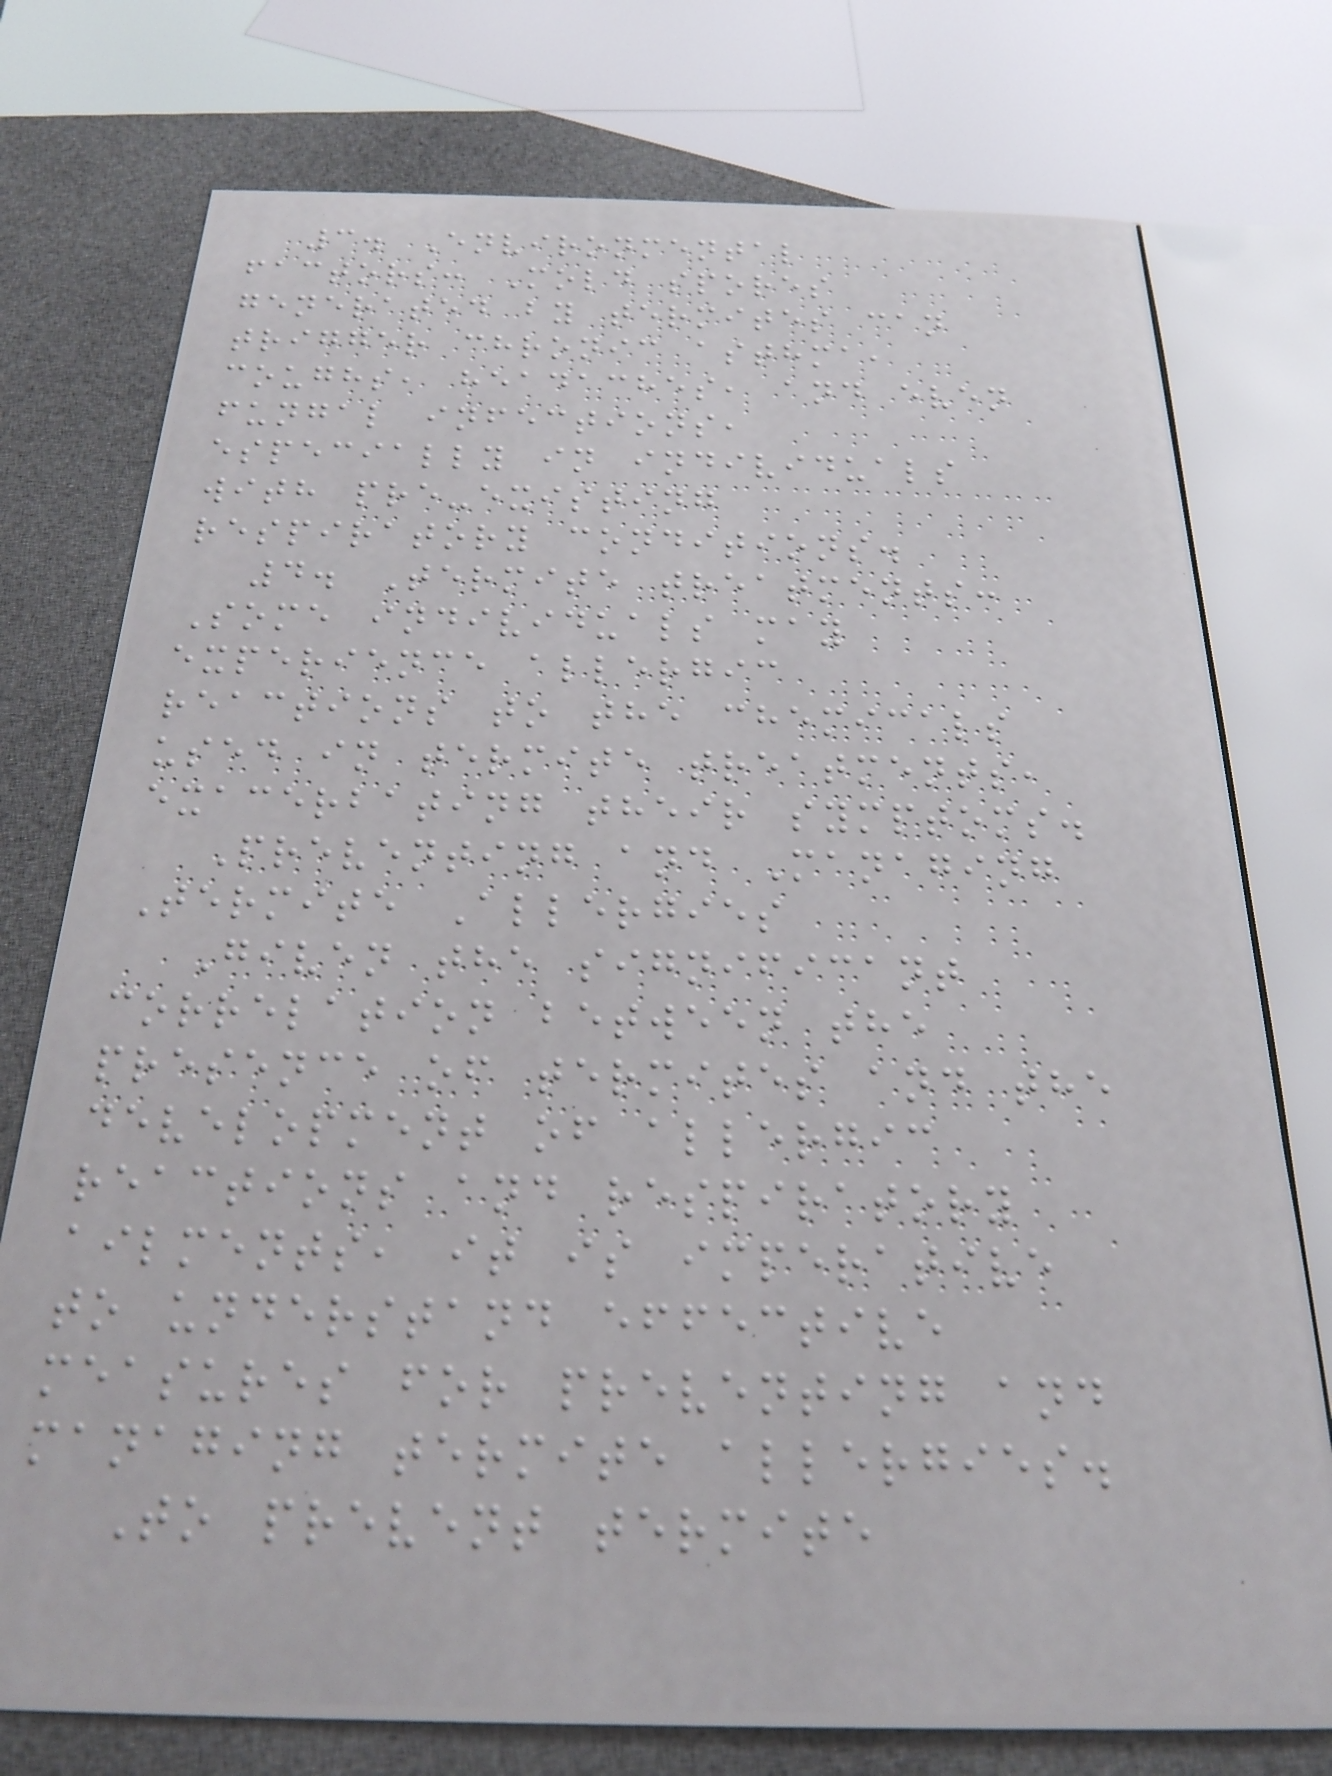3. Environmental
factors: Mold spores
generated by termites can
trigger chronic asthma,
coughs, headaches, and even
fungal infections,
especially in individuals
with pre-existing
respiratory conditions.
4. Termite treatments:
Some individuals may
experience allergic
reactions to the chemicals
used in termite treatments,
exacerbating their symptoms.
Preventing and Managing
Termite Allergies
Given the significant
correlation between the
presence of termites and the
development of allergic
reactions and respiratory
ailments, it is imperative
to understand effective
measures for preventing and
managing termite allergies.
To prevent termite
